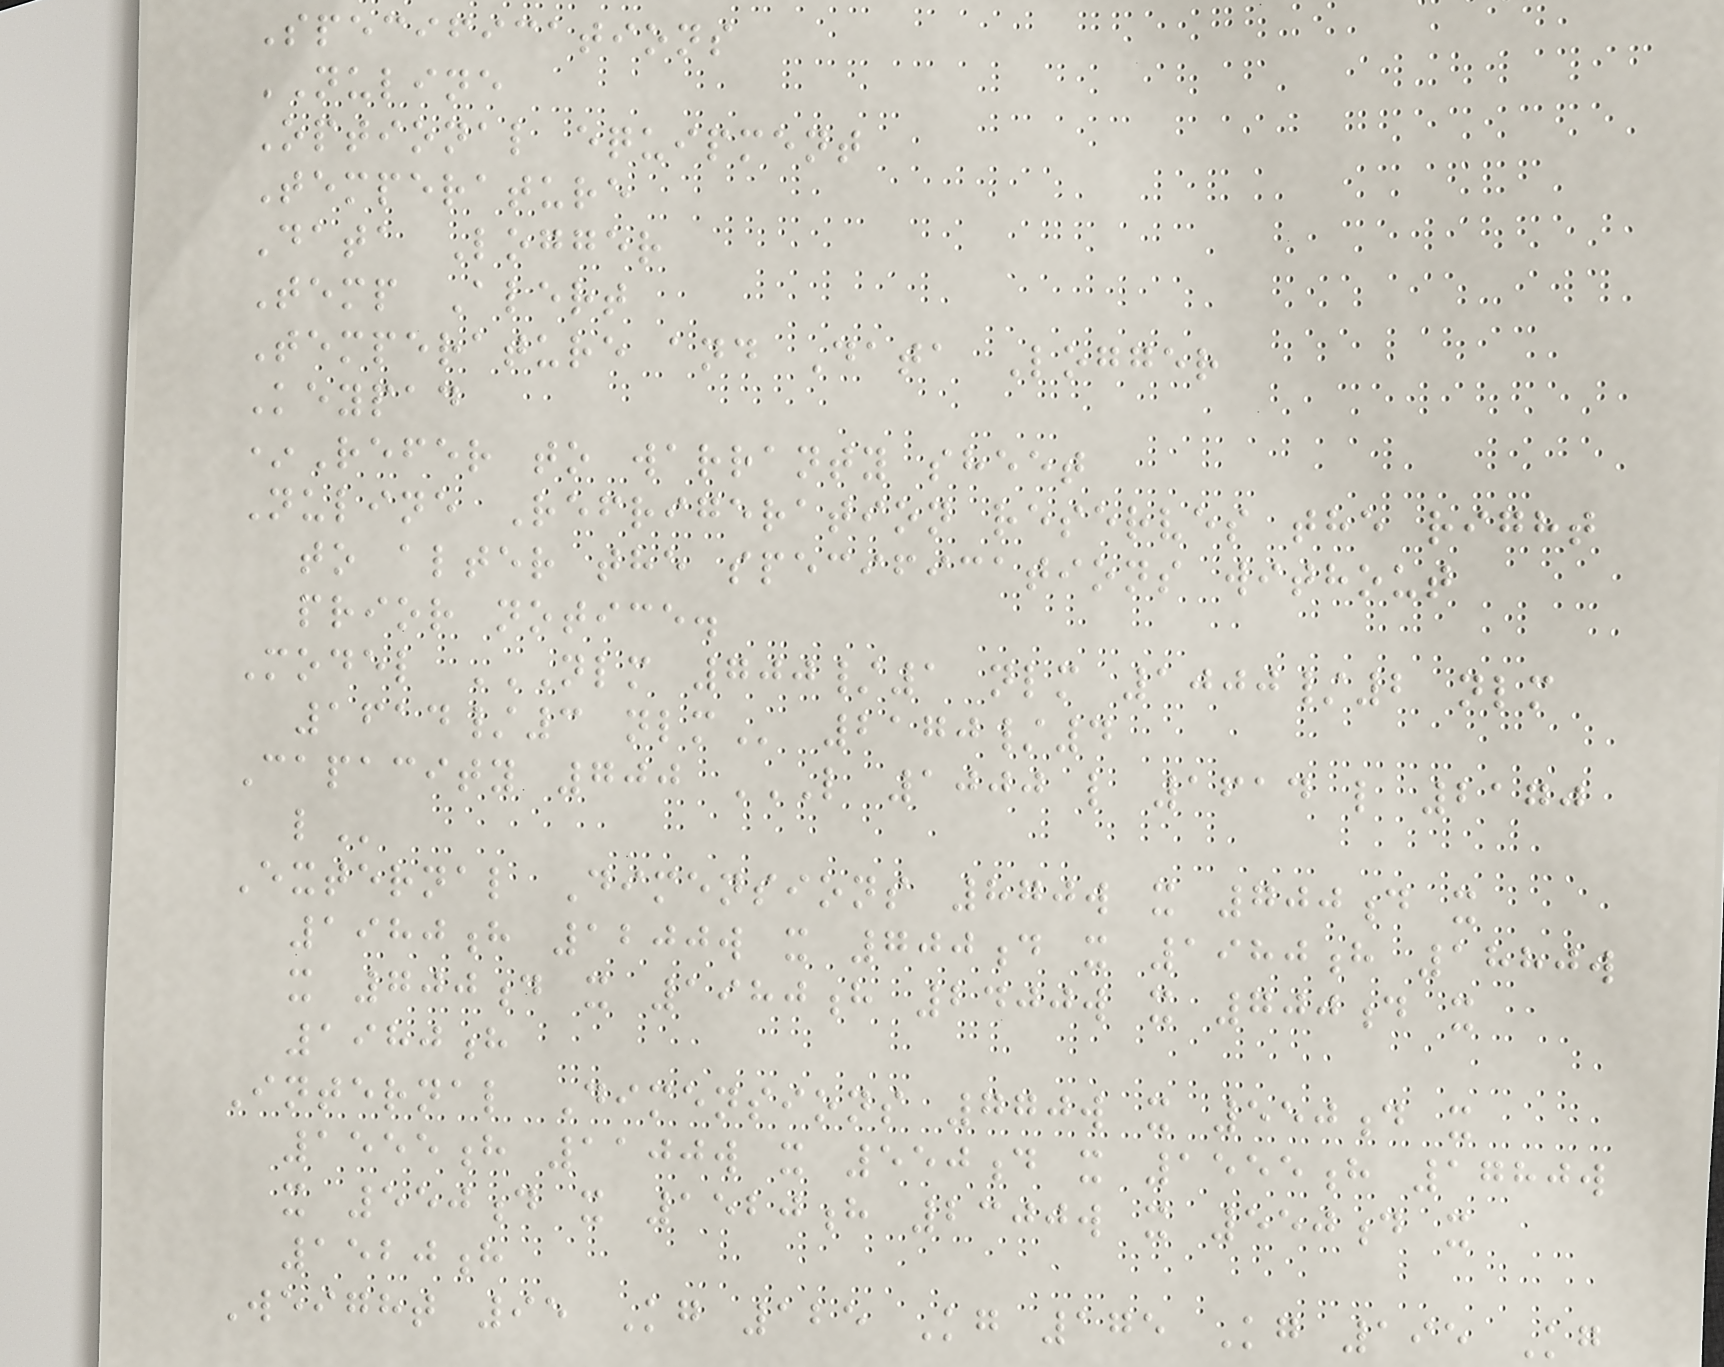Specifications
NULINE
Optional equipment
Temperature
Data Logger
Temp Alert
Temperature and Data Logger
Keypad
*Refer to warranty sheet
Nuline Refrigeration reserves the right
to alter the specifications without
prior notice.
Model NLM 700/1 NLM 1000/2 NLM
1614/3 NLM 2170/4
Capacity 700 L 1000 L 1614 L 2170
L
External Dimensions 870w x 700d x
1980h 1200w x 700d x 1980h 1880w
x 700d x 1980h 2400w x 700d x
1980h
Internal Dimensions 770w x 550d x
1555h 1100w x 550d x 1555h 1780w
x 550d x 1520h 2300w x 550d x
1520h
Weight 95 Kg 125 Kg 175 Kg 195 Kg
